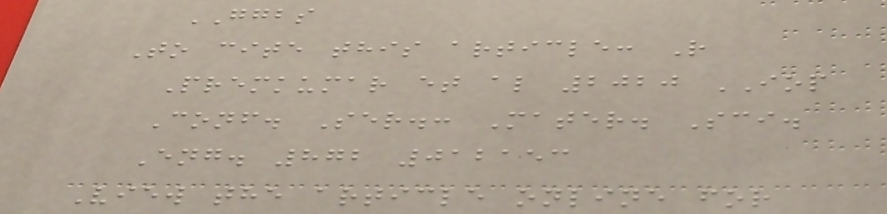GGBS
To cite this article: R
Premkumar et al 2020 IOP
Conf. Ser.: Mater. Sci.
Eng. 872 012153
View the article online for
